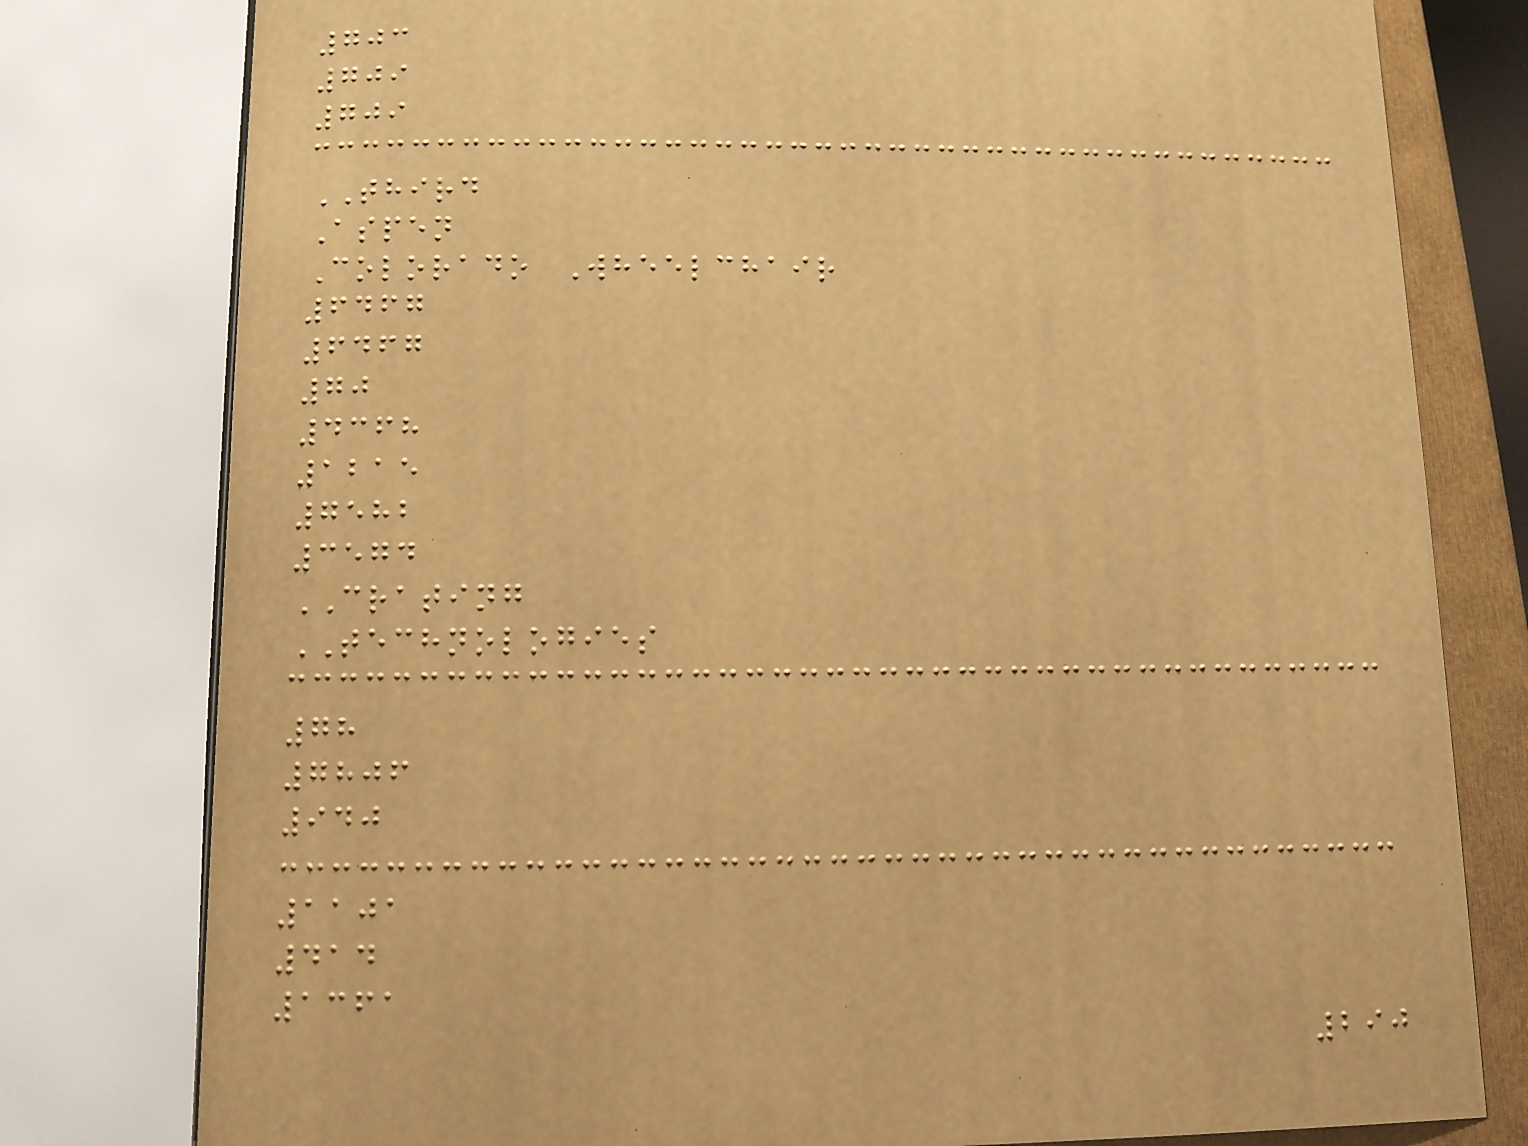703
709
709
THIRD
Aspen
Colorado Wheelchair
6467
6467
70
4368
1215
7582
3574
CRATING
TECHNOLOGIES
78
7806
940
1101
414
1361
290
